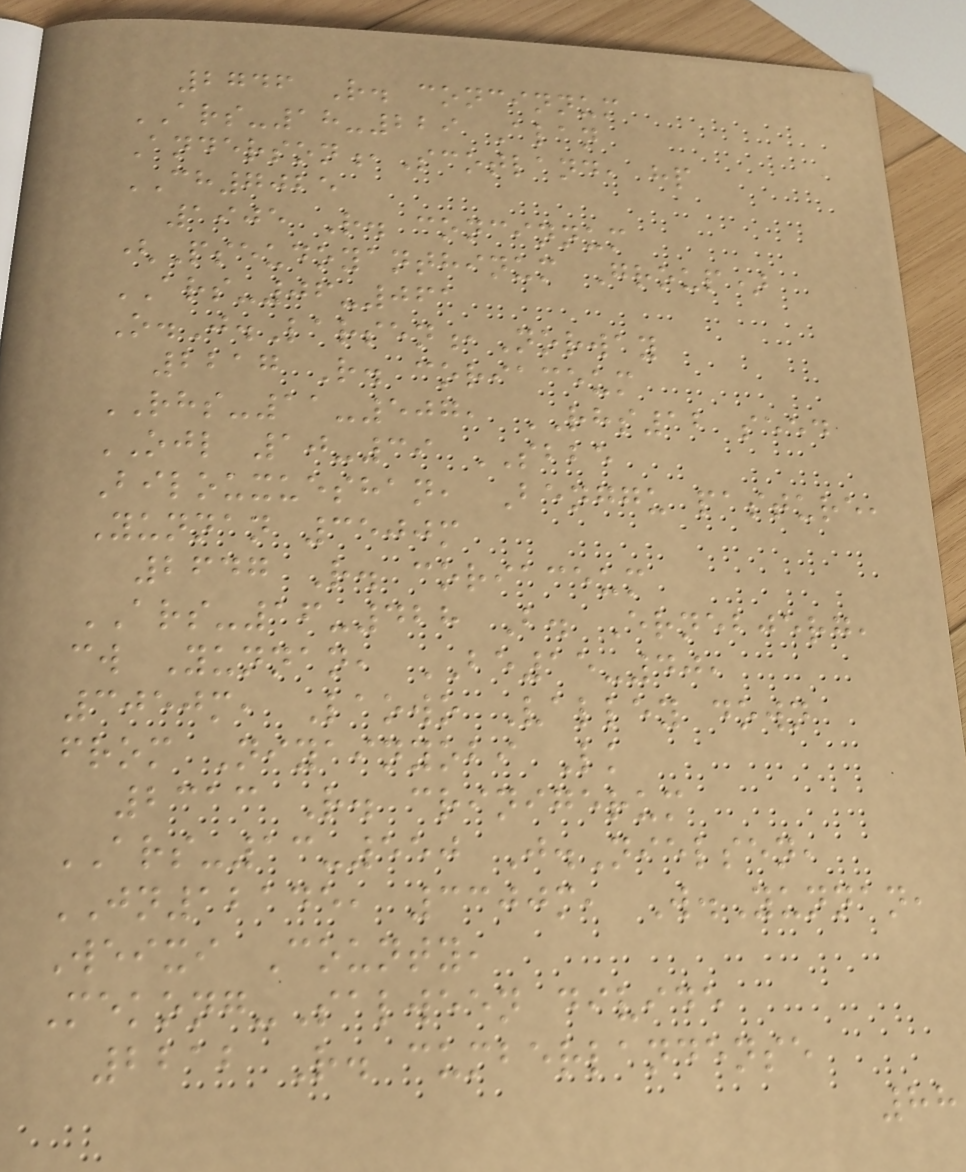2746 R. concinnum
ARS-18-229 Alan
Anderson,Scotland, hp
CH7025
1905 R. concinnum
(Pseudoyanthinum Group)
ARS-06-061
O.J.Larsen,Norway
2217 R. coriaceum
RHS-11-507, RHS12 seed
OJL 10-39 SBBE
Bilouxueshan, Benggu pasture,
Yunnan 3500m
2647 R. coriaceum
ARS-16-428 B. Ernebjerg,
cw Yunnan, BE15-40,
3050m, Laowo Valley down
from Niyainyobi Lk
2313 R. crinigerum
ARS-13-550 J.Nielsen,
JN12145, 3300m, W.Yunnan,
Weixi County,
Mekong-Salween divide
2212 R. cumberlandense
88
